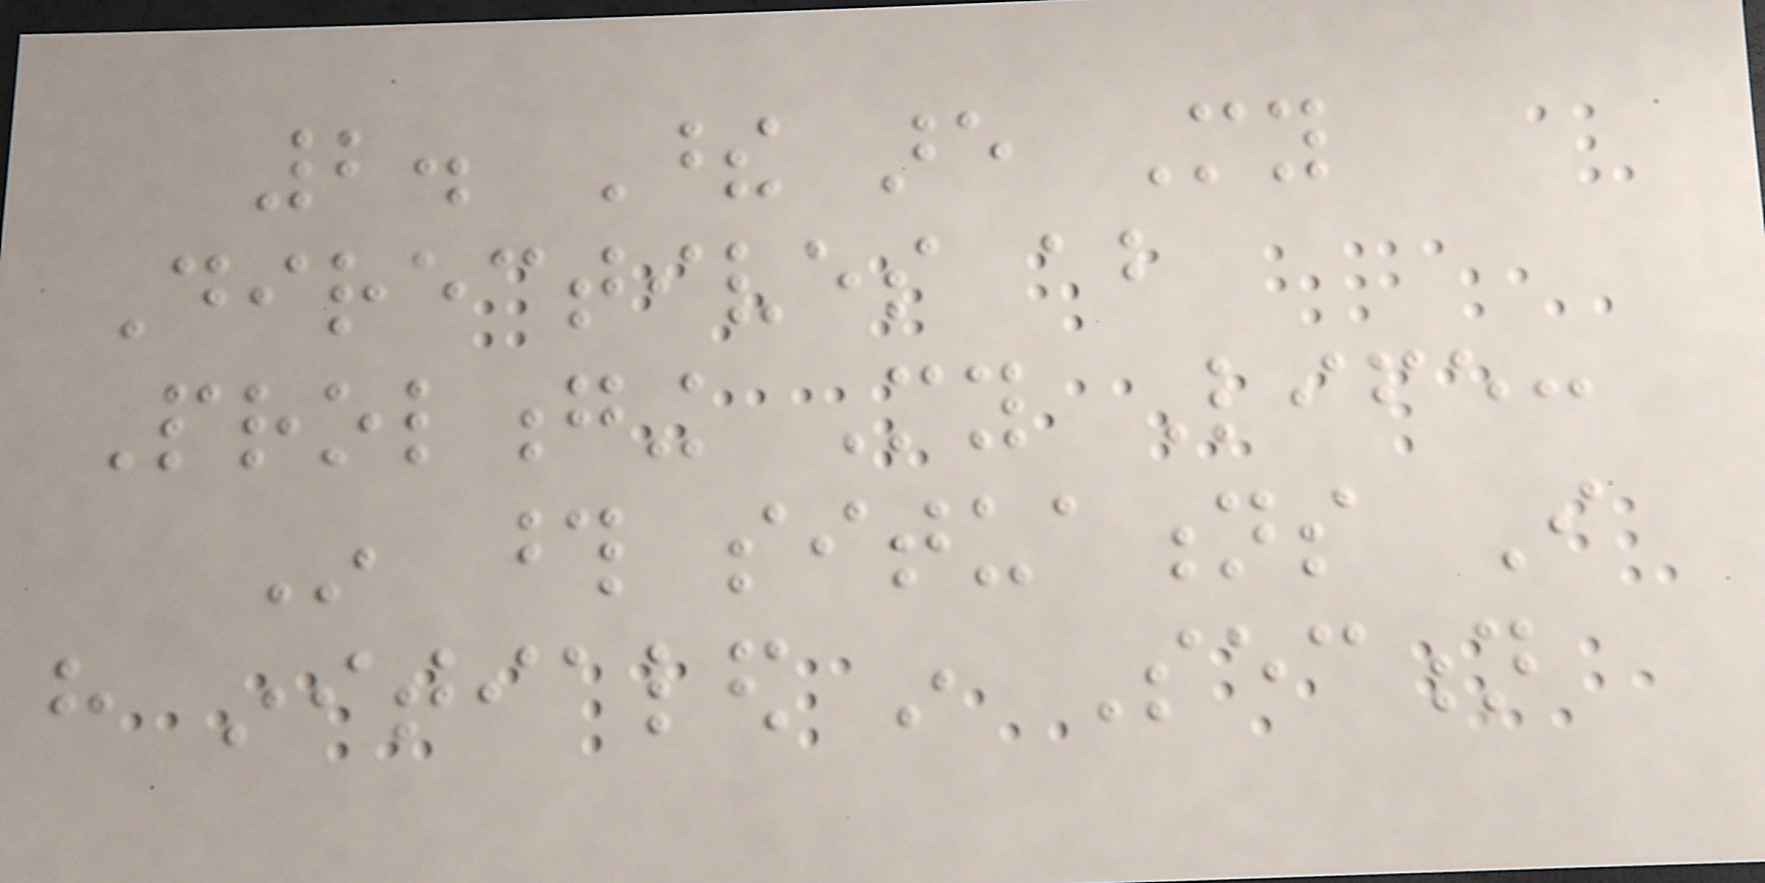2. These are My
Directives about
Prolonging My Life:
In those situations I
have initialed in Section
